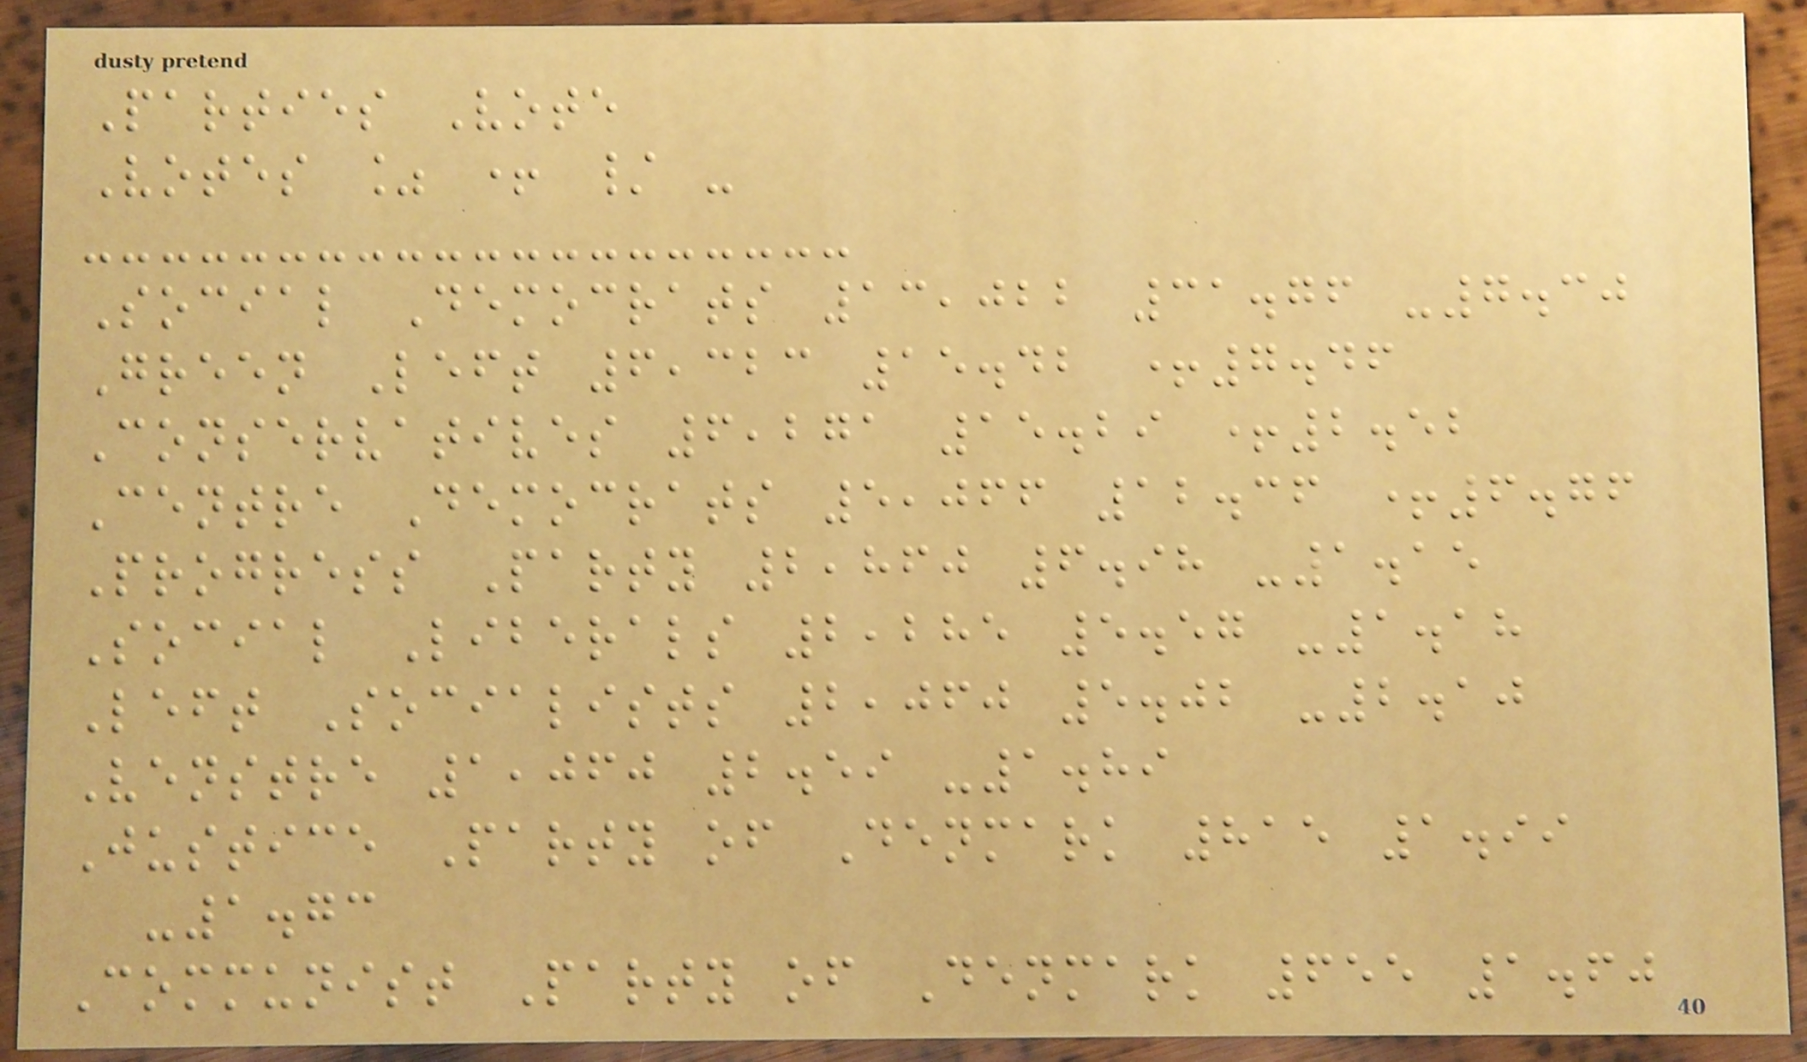Parties Vote
Votes % + / -
Social Democrats 13,022 31.76 -7.30
Green Left 6,323 15.42 +7.46
Conservatives 6,271 15.29 +2.52
Centre Democrats 5,066 12.36 +6.76
Progress Party 2,860 6.98 -1.15
Social Liberals 2,285 5.57 -1.18
Left Socialists 2,060 5.02 -2.10
Venstre 1,060 2.59 -1.89
Justice Party of Denmark 815 1.99
-1.73
Communist Party of Denmark 655 1.60
